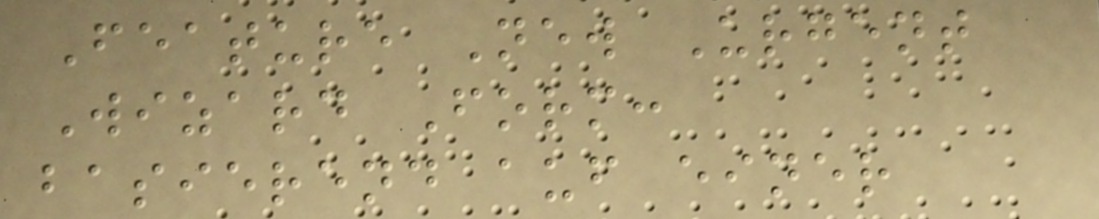Feature New Urgent
Wizard Form:
basierend auf einer
